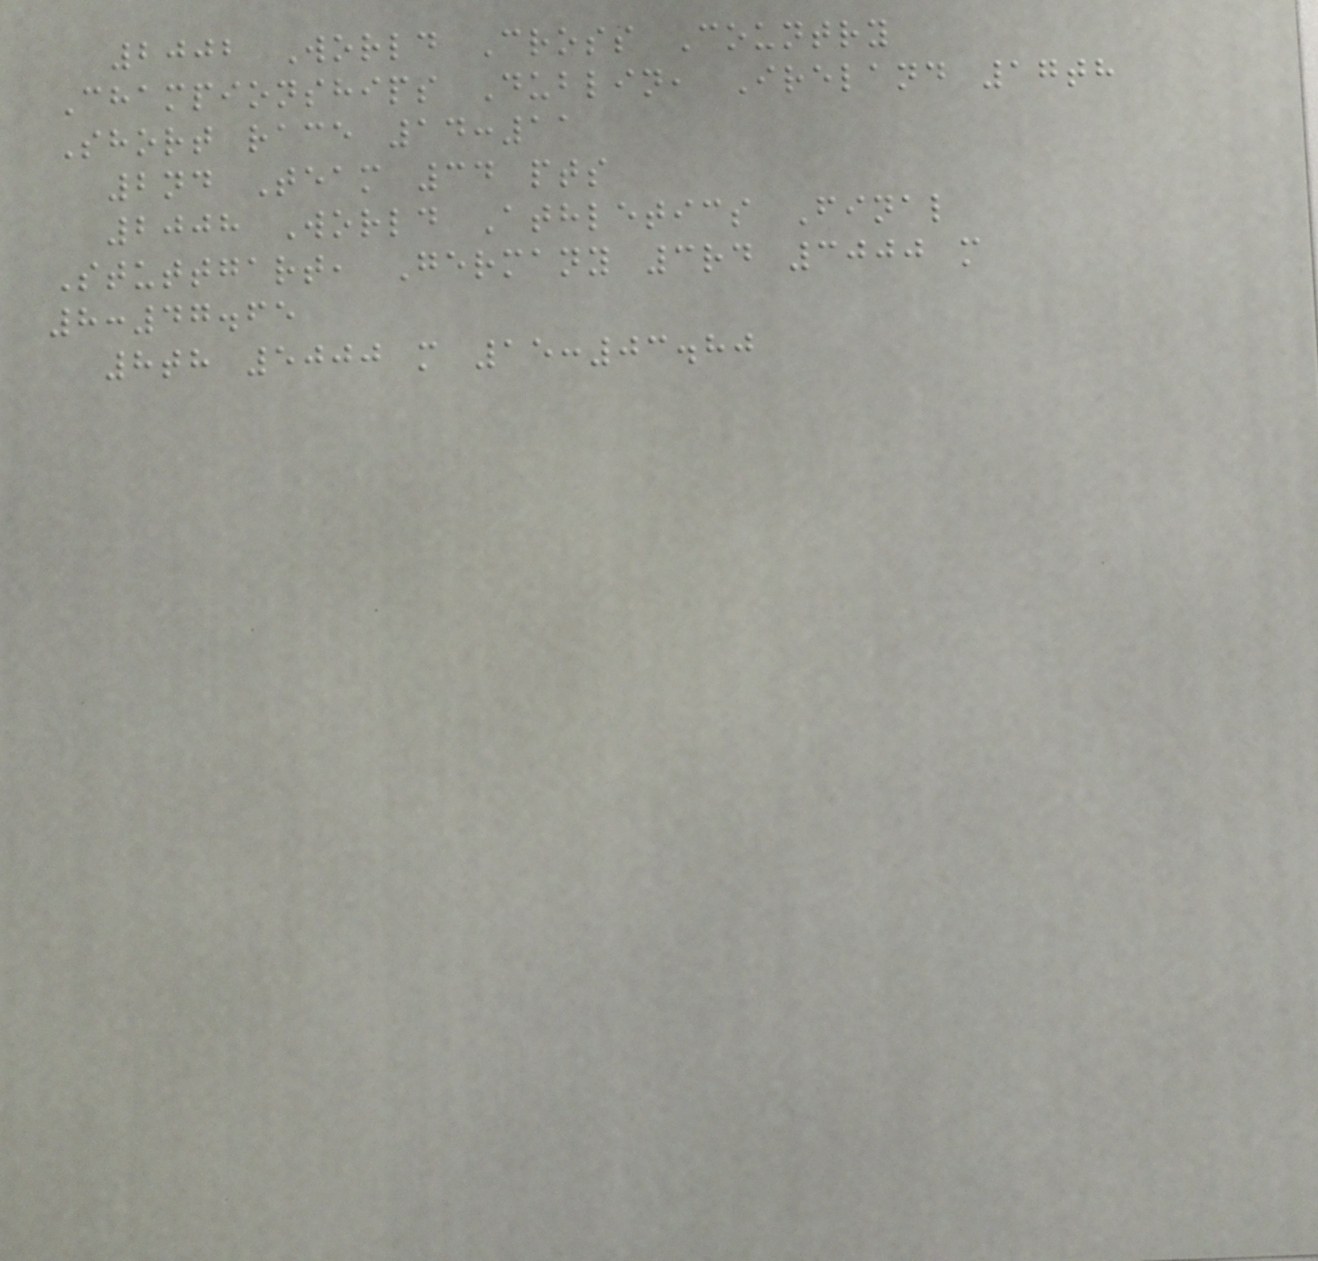2002 World Cross Country
Championships Dublin, Ireland 17th
Short race 14:11
2nd Team 34 pts
2008 World Athletics Final
Stuttgart, Germany 3rd 3000 m
8:47.65
8th 5000 m 15:03.80
